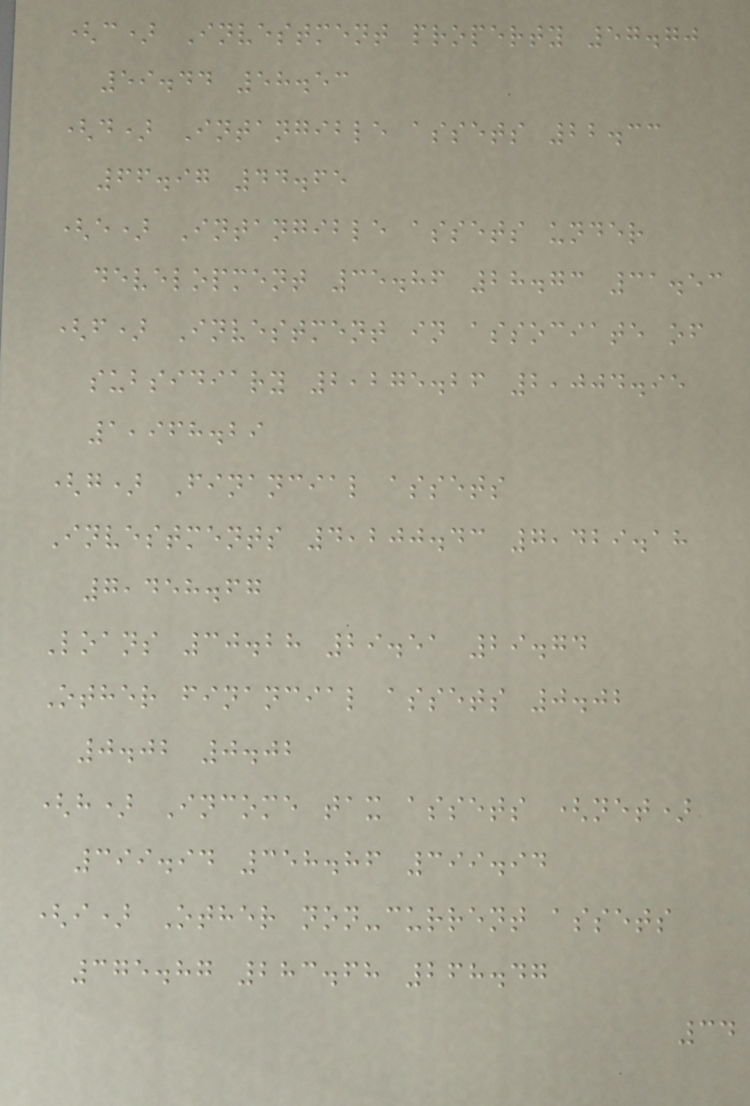(c) Investment property 57.70
59.44 58.53
(d) Intangible assets 22.33
66.97 44.65
(e) Intangible assets under
development 35.86 28.73 31.53
(f) Investment in associate of
subsidiary 2,275.26 2,004.95
1,968.29
(g) Financial assets
Investments 4,200.43 7,429.18
7,458.67
Loans 30.28 29.51 29.74
Other financial assets 0.02
0.02 0.02
(h) Income tax assets (net)
399.94 358.86 399.94
(i) Other non-current assets
375.87 283.68 268.47
34
